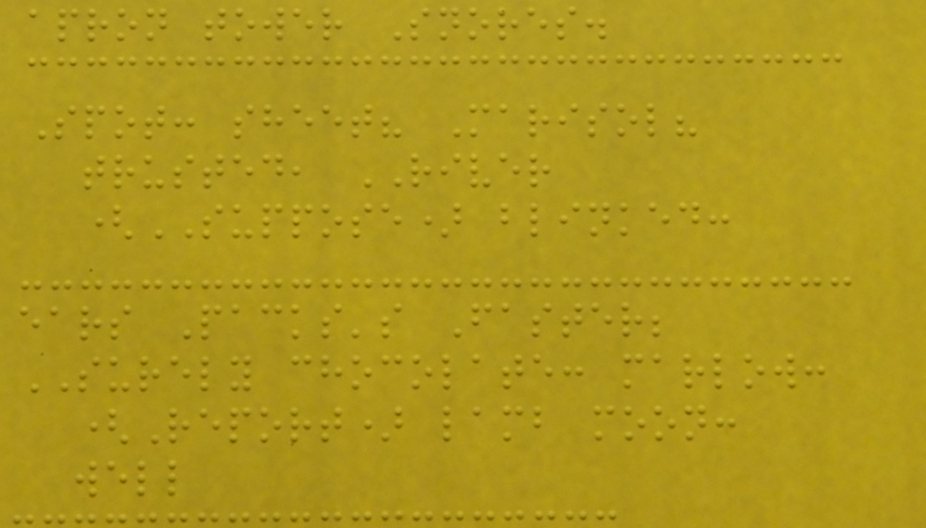apron tower Snores.
Spot: sheet? Marisol?
trusted, RIVER
(SUPPOSE) blinked:
ears Packs's Faster;
SURELY chocolate: marlow:
(Report) lamb moon:
well
